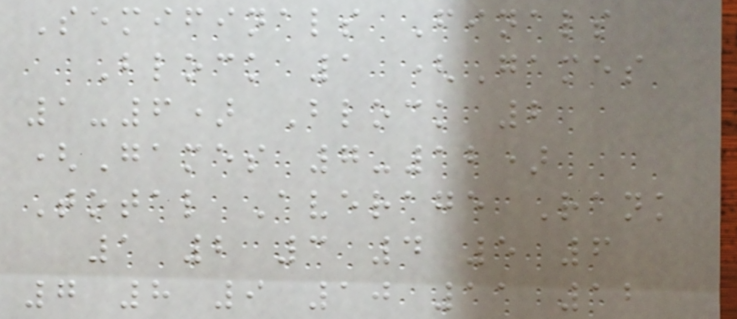Semifinals Finals
Block 1 (Games
1-6) Block 2
(Games 7-12)
Total Average Rank
1 2 3 4 5 6
7 8 9 10 11 12
